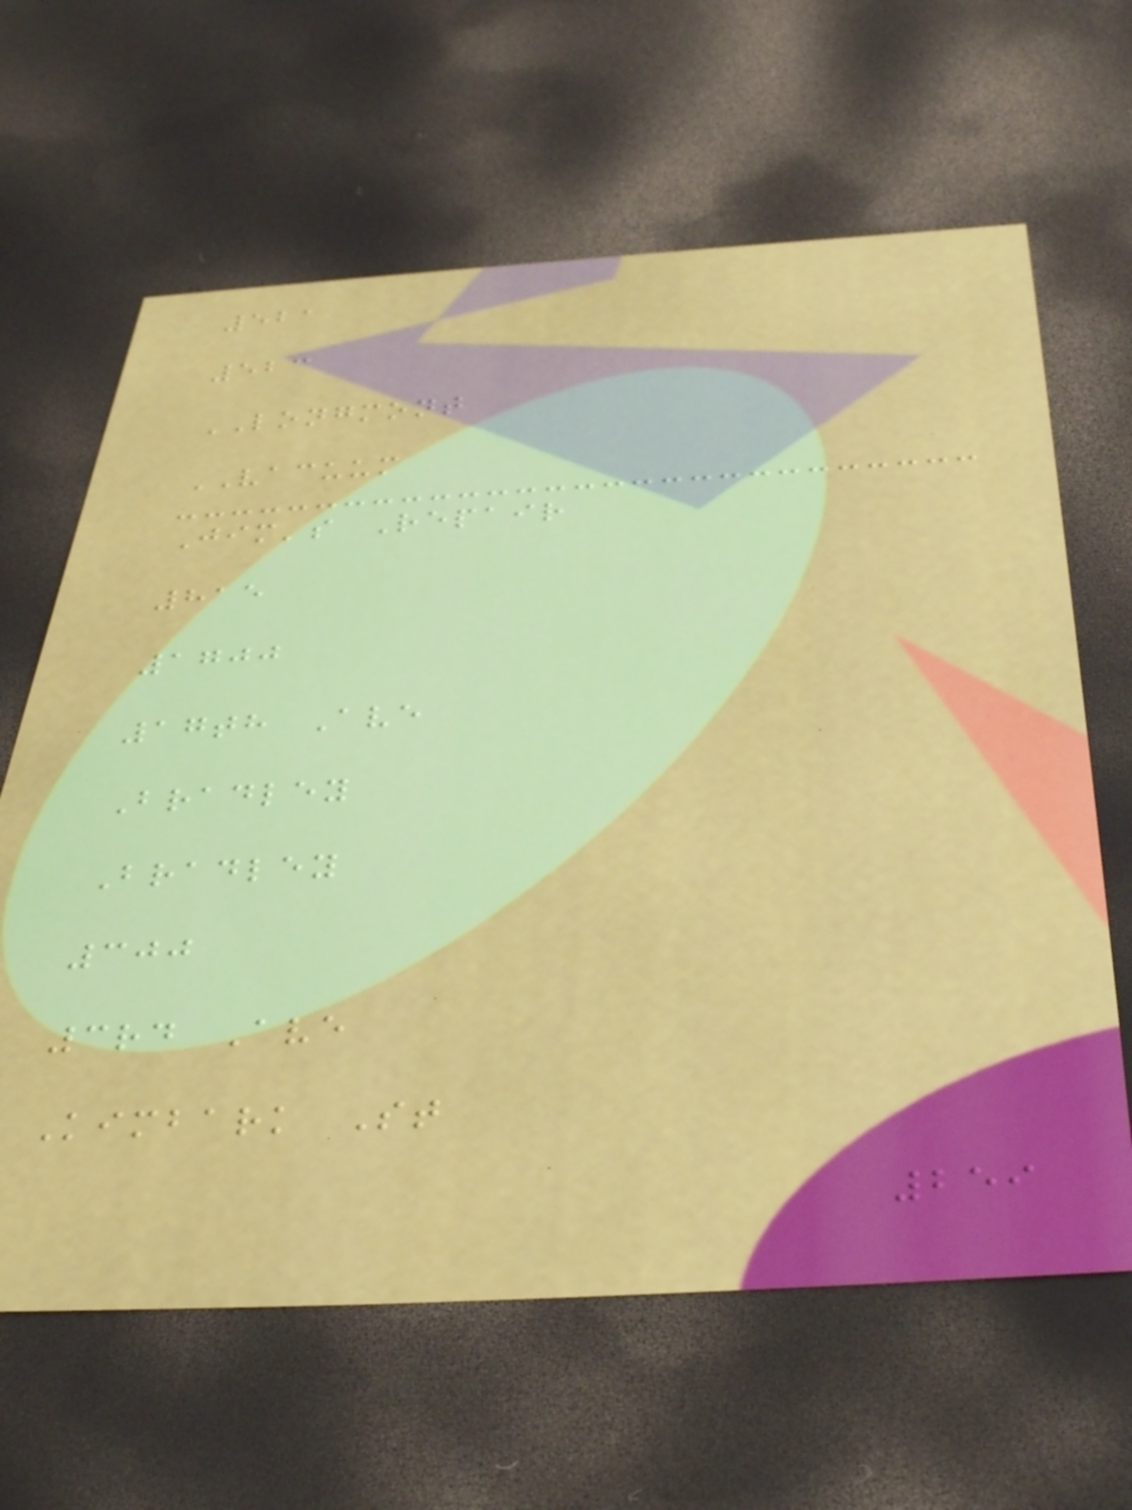521
523
LONGMONT
VACUUM
Jim's Repair
815
1700
17th Ave
Bradley
Bradley
300
3rd Ave
Kimbark St
259
